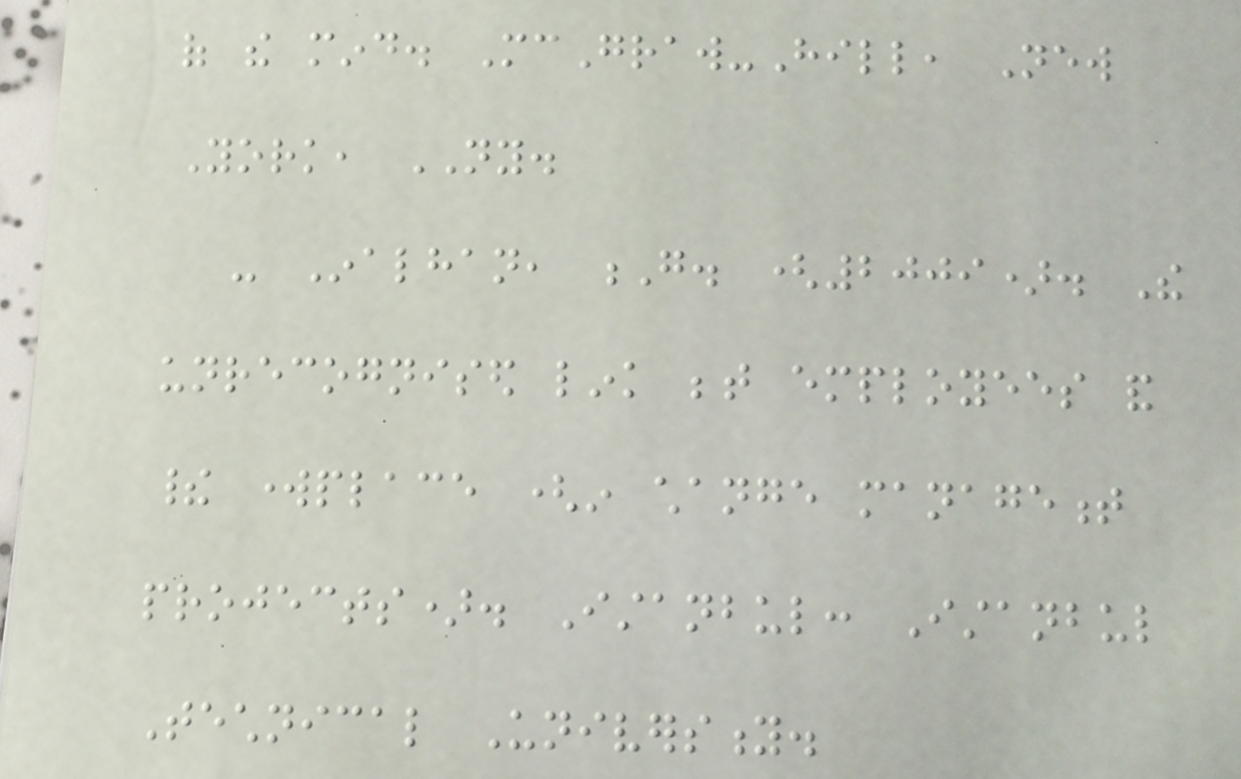of the mind. McGraw-Hill, New
York, NY.
- Inalhan, G. (2009). The
unrecognised link between employees and
their workplace (in change management
projects). Istanbul: Istanbul
Technical University.
